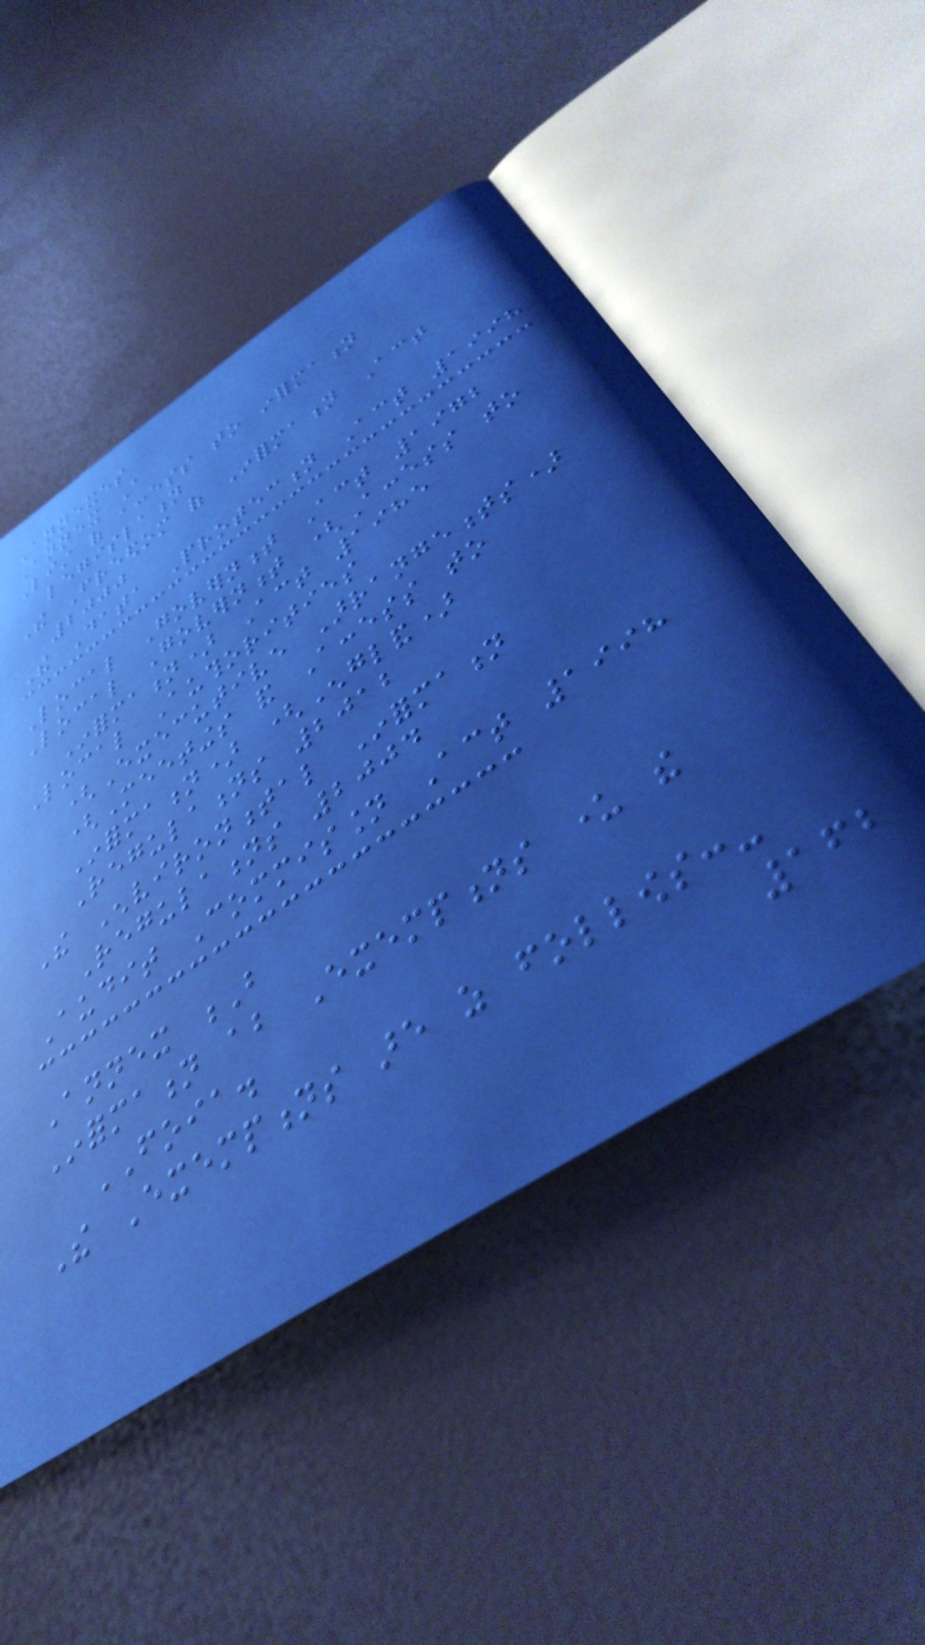Annexes
Annex A
List of access to information
legislation
The Freedom of Information Act
2000
The Data Protection Act 1998
Local Government Act 1972
Local Government (Access to
Information) Act 1985
Local Authorities
(Executive Arrangements)
(Meetings and Access to
Information) (England)
Regulations 2012
The Environmental Information
Regulations 2004
Audit Commission Act 1998
Annex B
Information about Exemptions under the
FOIA.
The Exemptions are as follows:-
162
